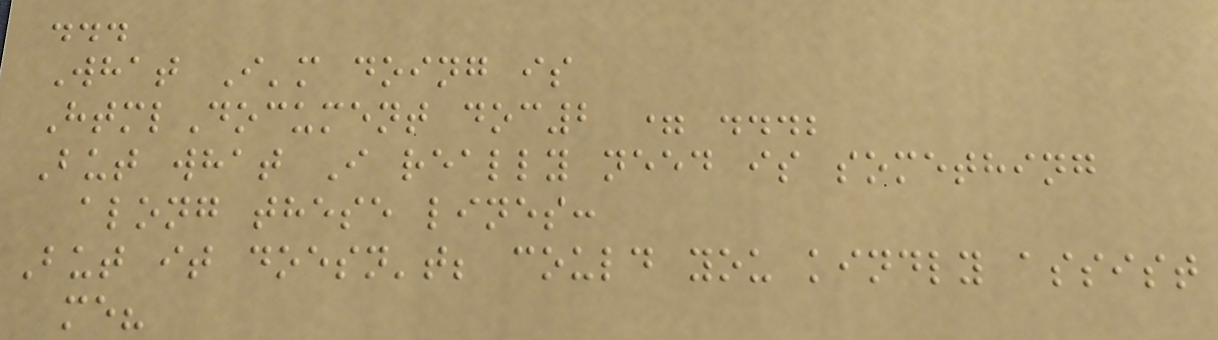...
What I'm doing is
HtmlDocument doc2 = ...;
But what I really need is something
along these lines:
But it doesn't; could you kindly assist
me?
